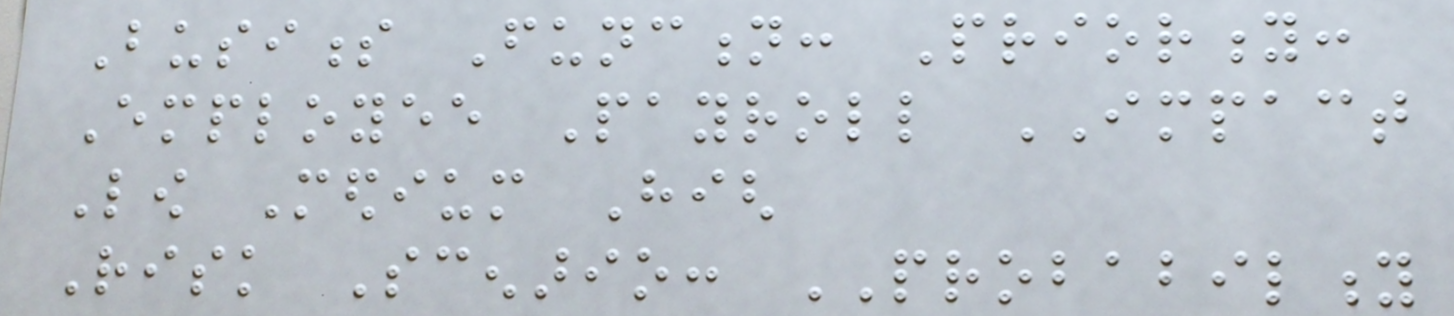Business Function: Priority:
Employee Payroll IMPACT
Low Medium High
Risk Scenario: PROBABILITY
